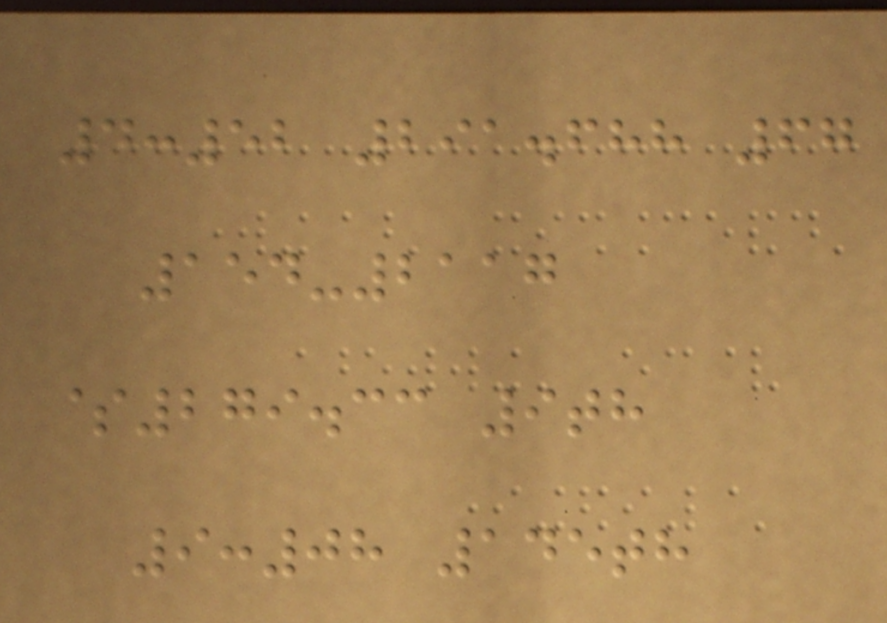4:52 291.688 67
154-2117
$279.33 9th
9:08 145th
